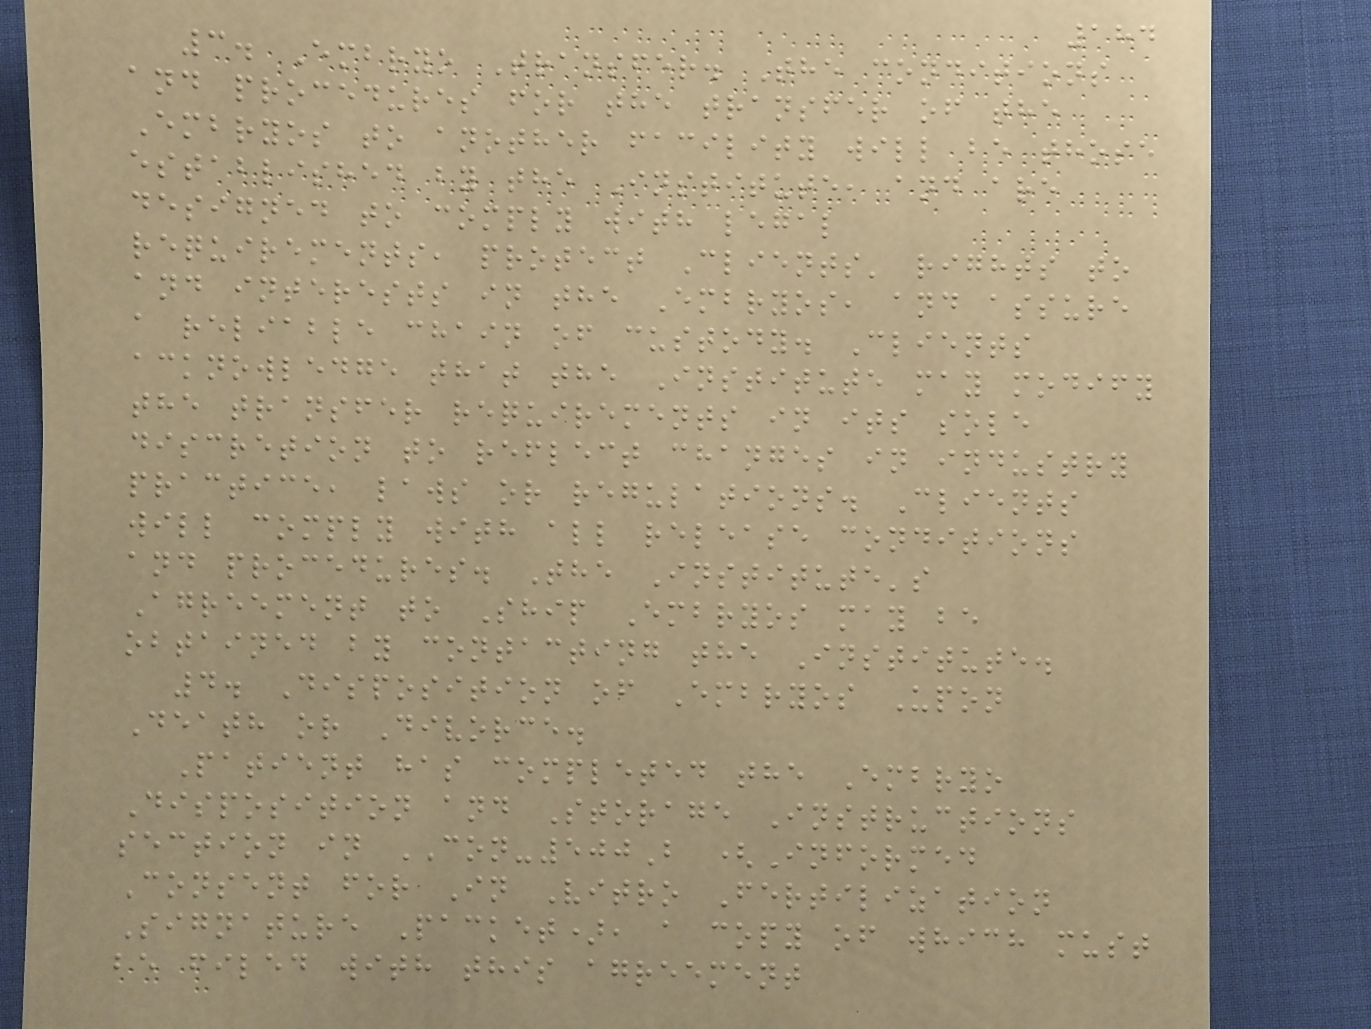184
3. Embryo Transfer. The conditions
and procedures for the transfer of the
Embryos to another facility will be those
established by the Institute, and are
designed to comply with legal
requirements, protect Clients' rights to
and interests in the Embryos, and assure
a reliable chain of custody. Clients
acknowledge that the Institute may modify
the transfer requirements in its sole
discretion to reflect changes in industry
practice, laws or regulations. Clients
will comply with all release conditions
and procedures. The Institute's
Agreement to Ship Embryos may be
obtained by contacting the Institute.
4. Disposition of Embryos Upon
Death or Divorce.
Patient has completed the Embryo
Disposition and Storage Instructions
section in CON-500B (Informed
Consent for In Vitro Fertilization
Signature Packet), a copy of which must
be filed with this agreement
